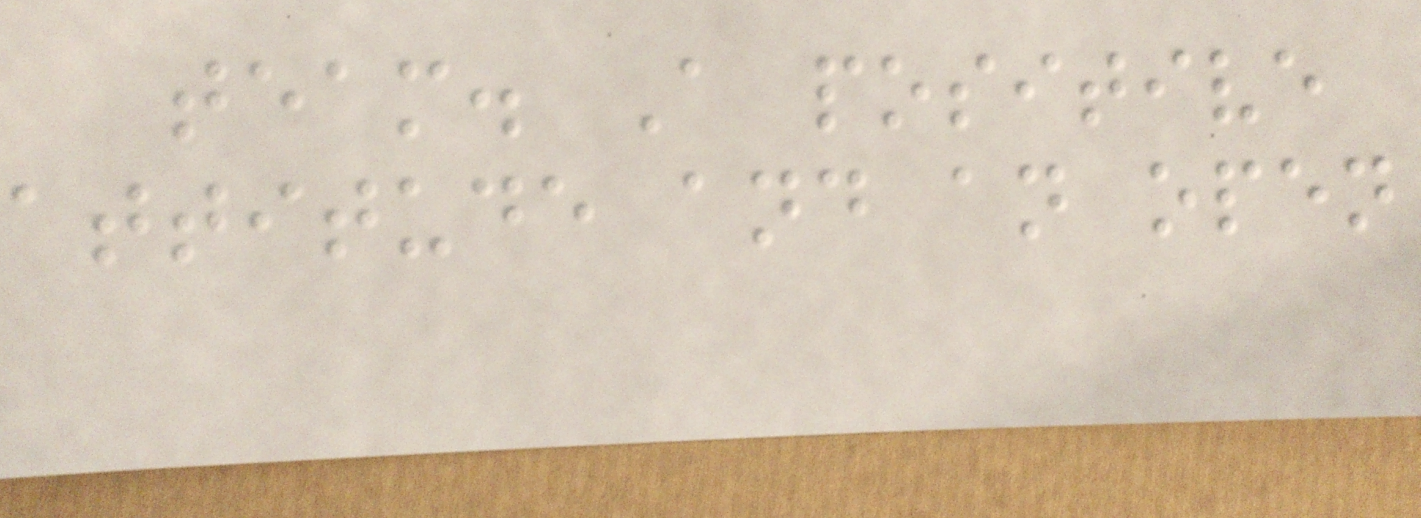team. A positive
attitude and an open
